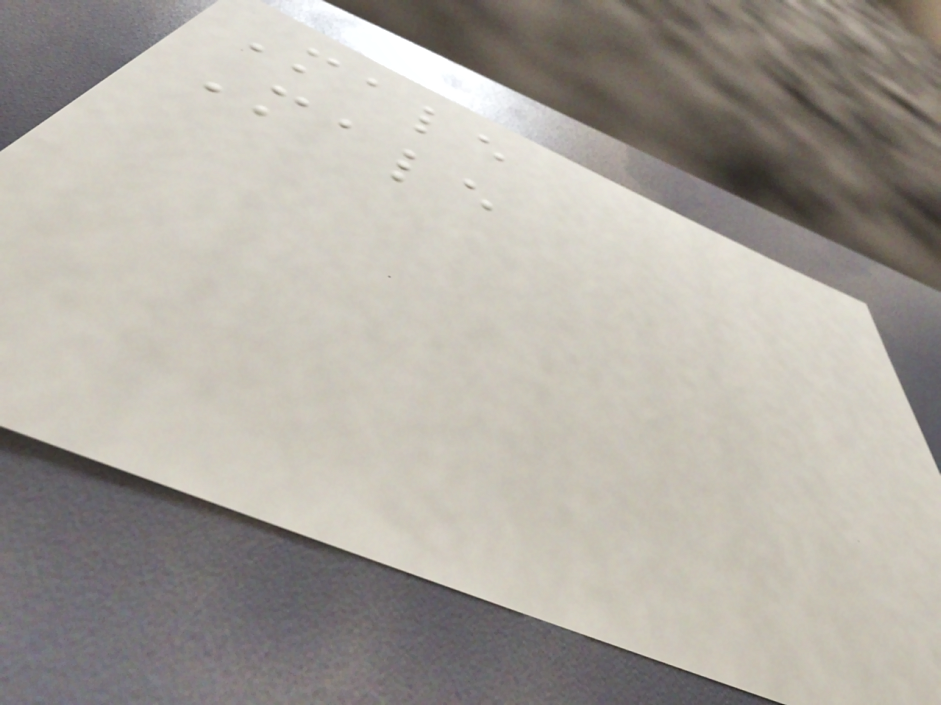Male
Male
